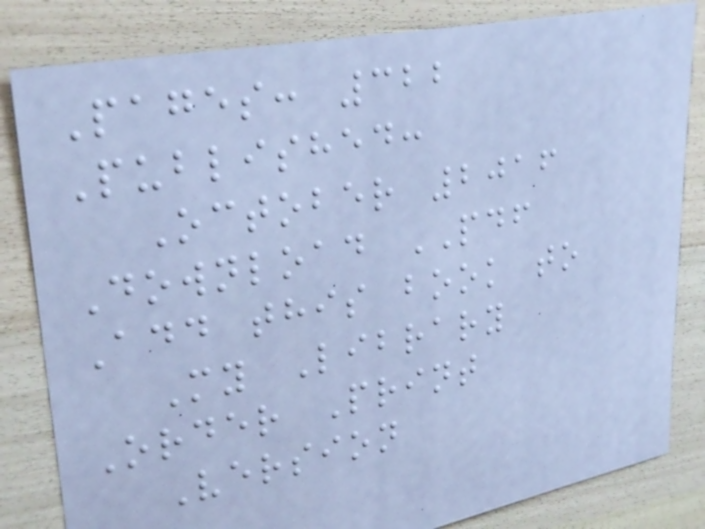Pages: 322
Published:
October 2016
Download PDF
Add this book to
My Library
Order Print
Version
